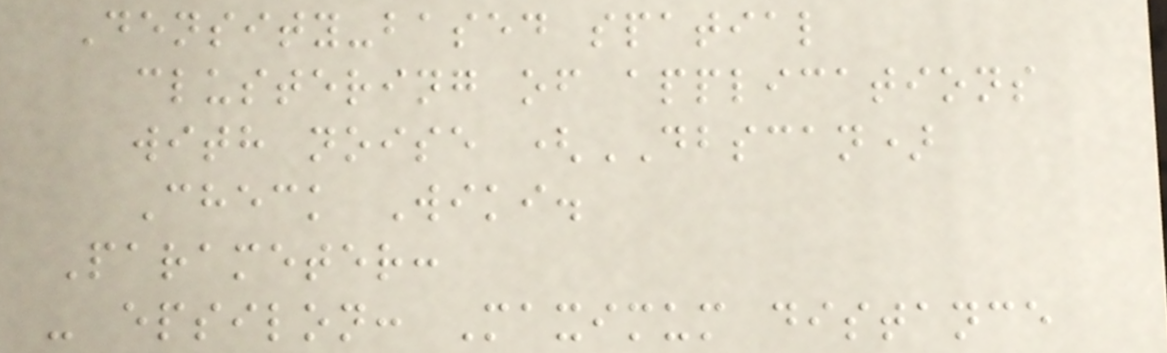Density-based spatial
clustering of applications
with noise (DBSCAN)
Check Wiki.
Parameter:
- epsilon: Maximum distance
